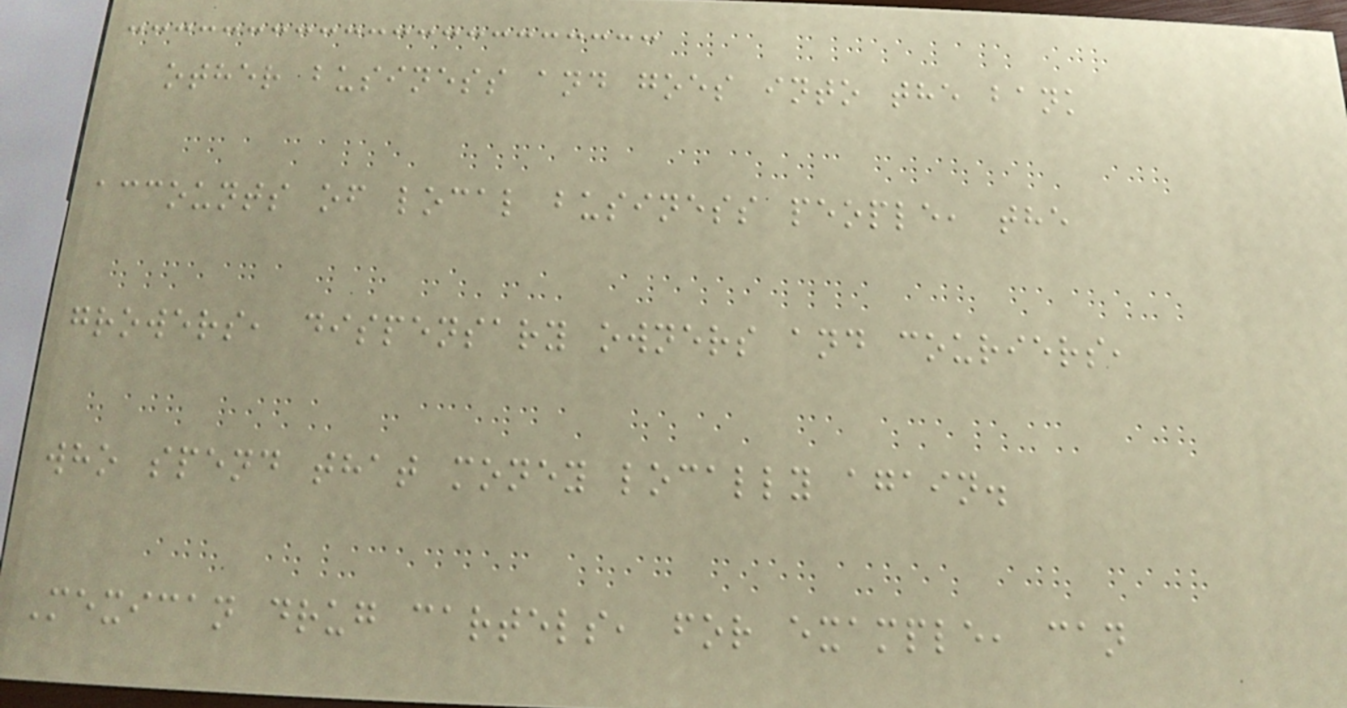other business and goes into the bank
accounts of local business people, the
growers, dispensary owners and couriers,
who spend that money locally again.
Mexican drug cartels, for example, can
